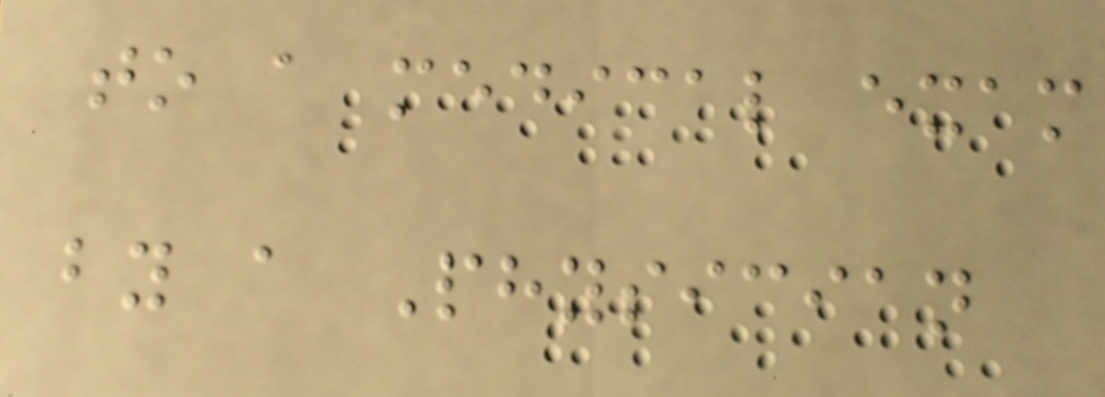to a medical exam
by a Physician
